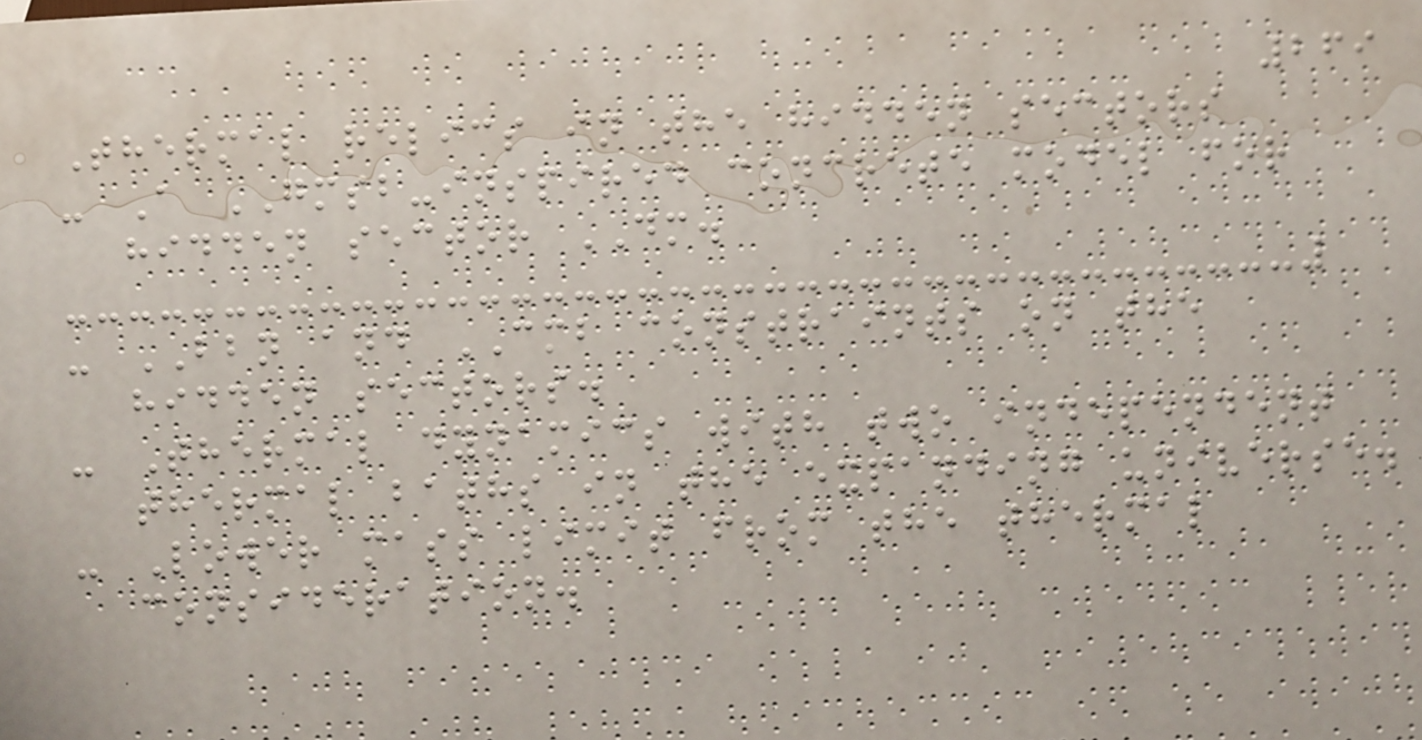269
Thermal relics in the hidden sectors
- A GMSB-inspired concrete model for
hidden sector DM.
- BBN and CMB constraints on the
hidden sectors.
- Thermal dynamics with two independent
thermal baths in the expanding universe.
- Lower mass limit from the thermal
consideration.
